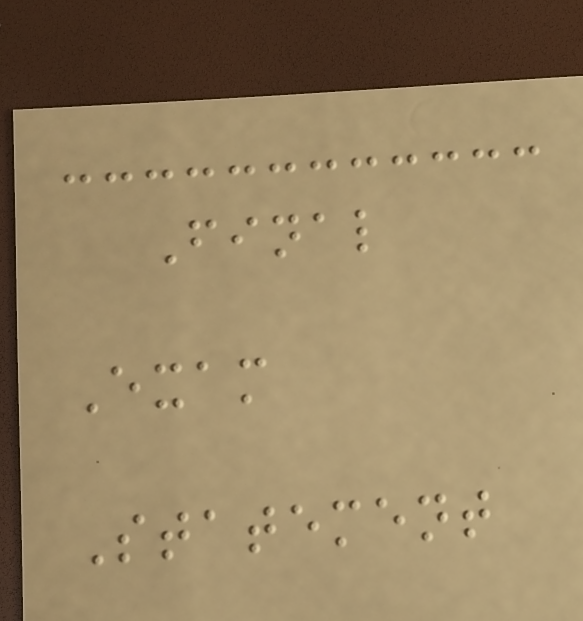Final
Exam
Statement
